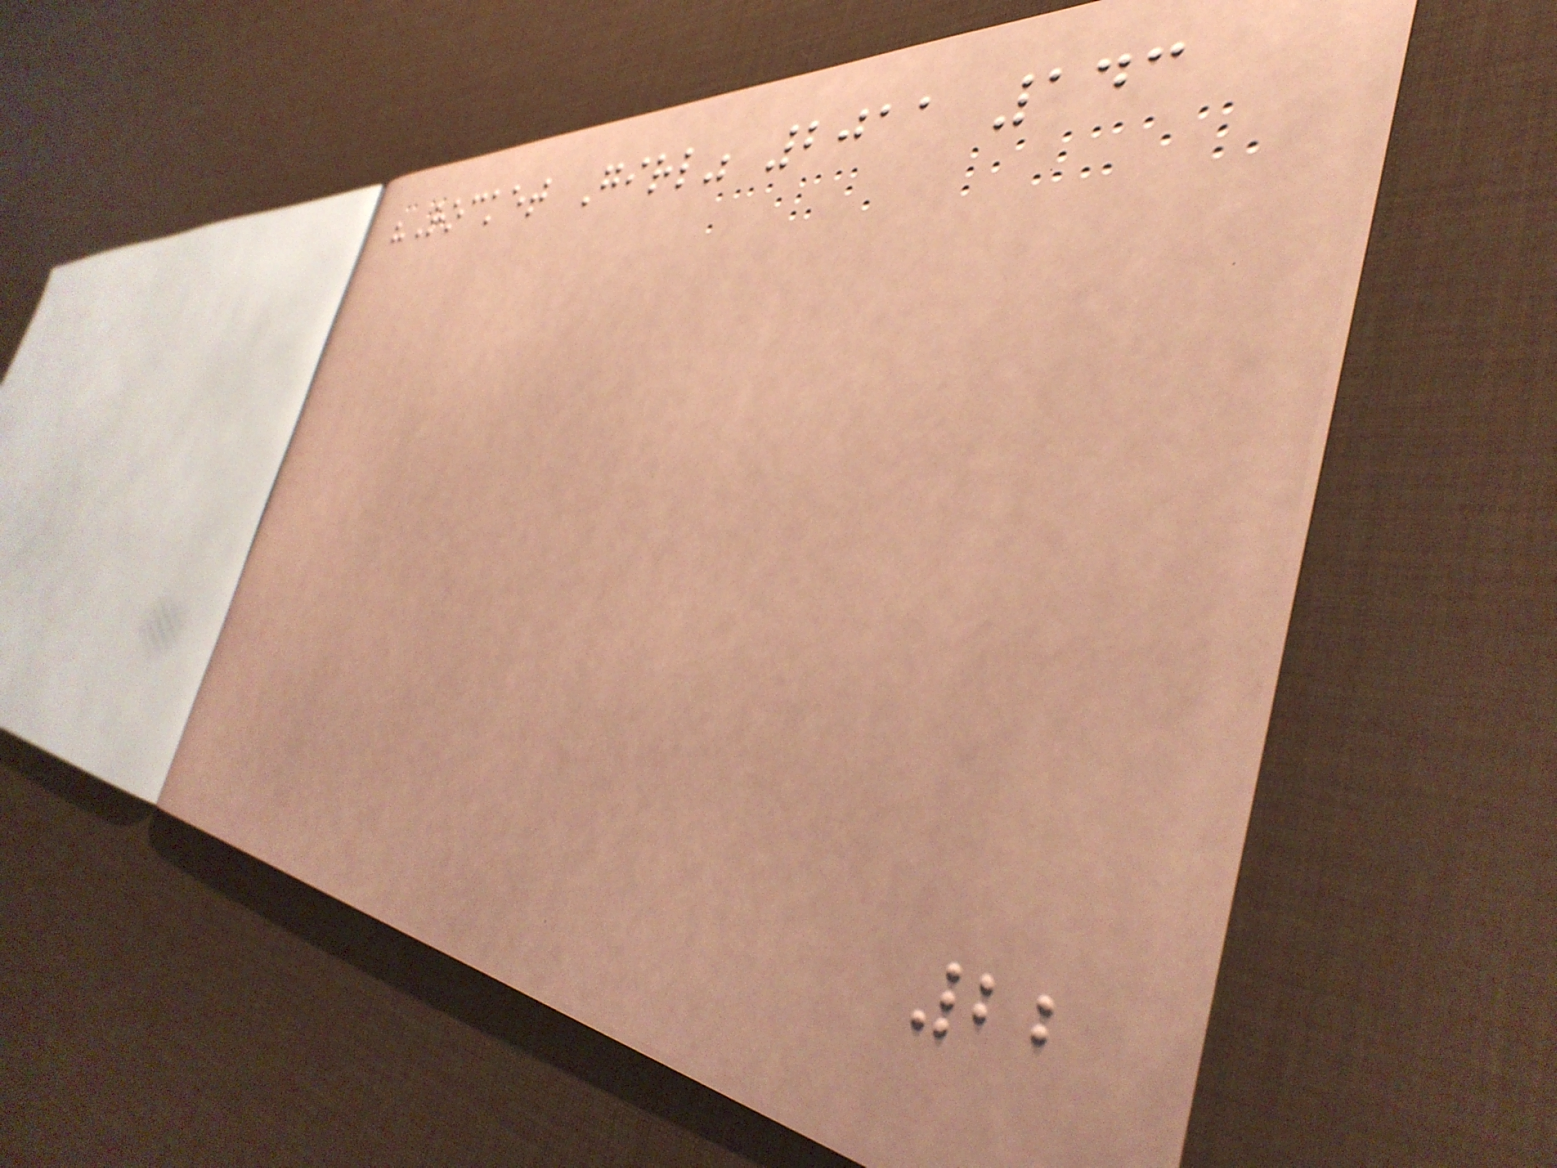"Rocket Girl" 2011 143
22
